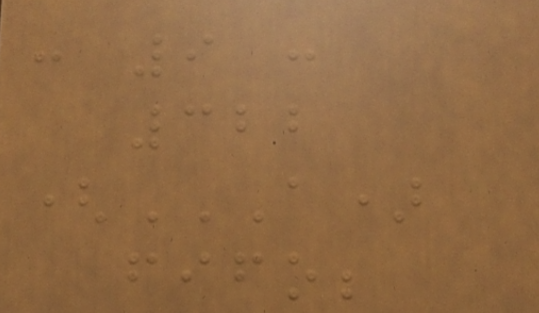: 9 :
322
(A)
FIFO;
